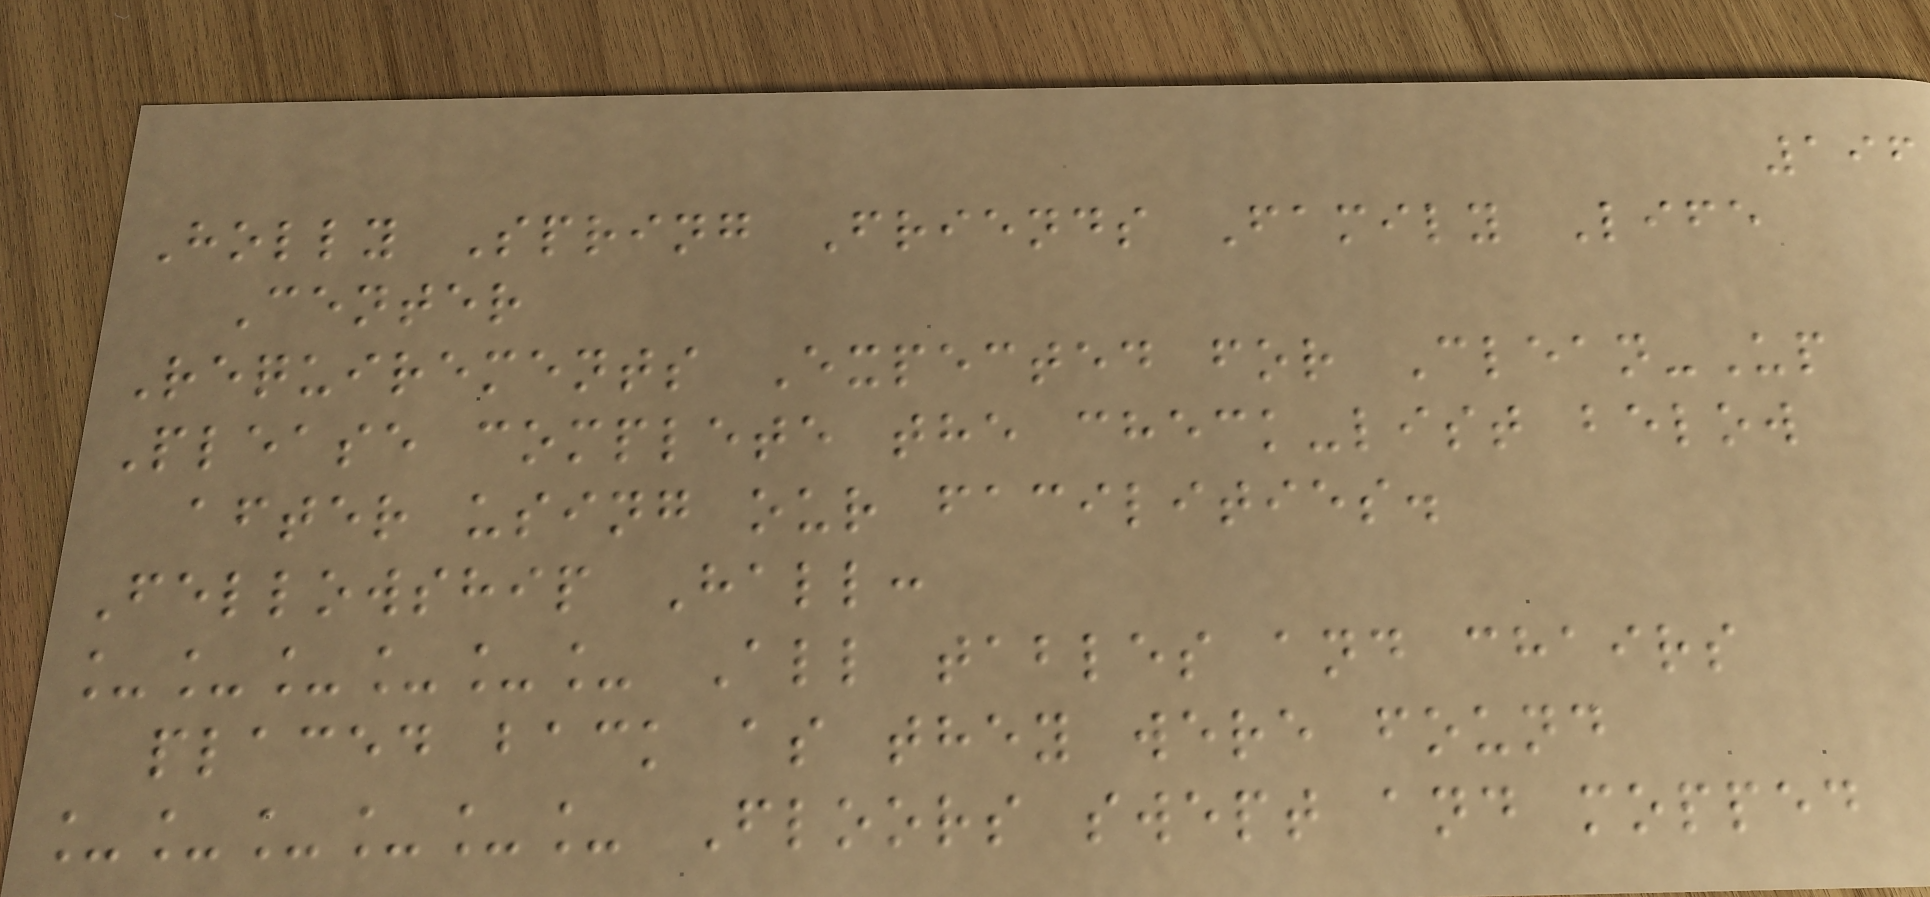196
Holly Spring Friends Family Life
Center
Requirements Expected for Clean-Up
Please complete the check-list below
after using our facilities.
Fellowship Hall:
______ All tables and chairs
placed back as they were found
______ Floors swept and mopped
